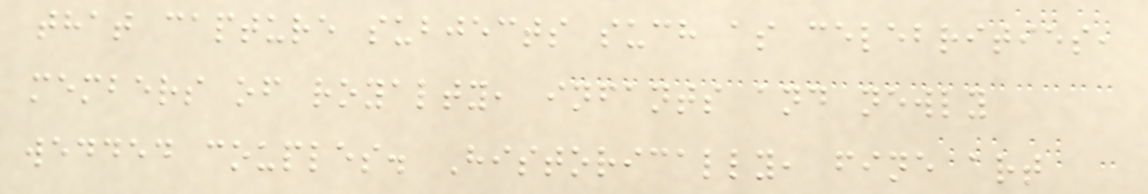that capture subjects such as celebrities,
members of royalty, infants and newly
wedded couples. Historically, fine art
